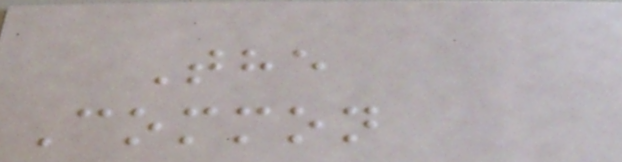The
Common
